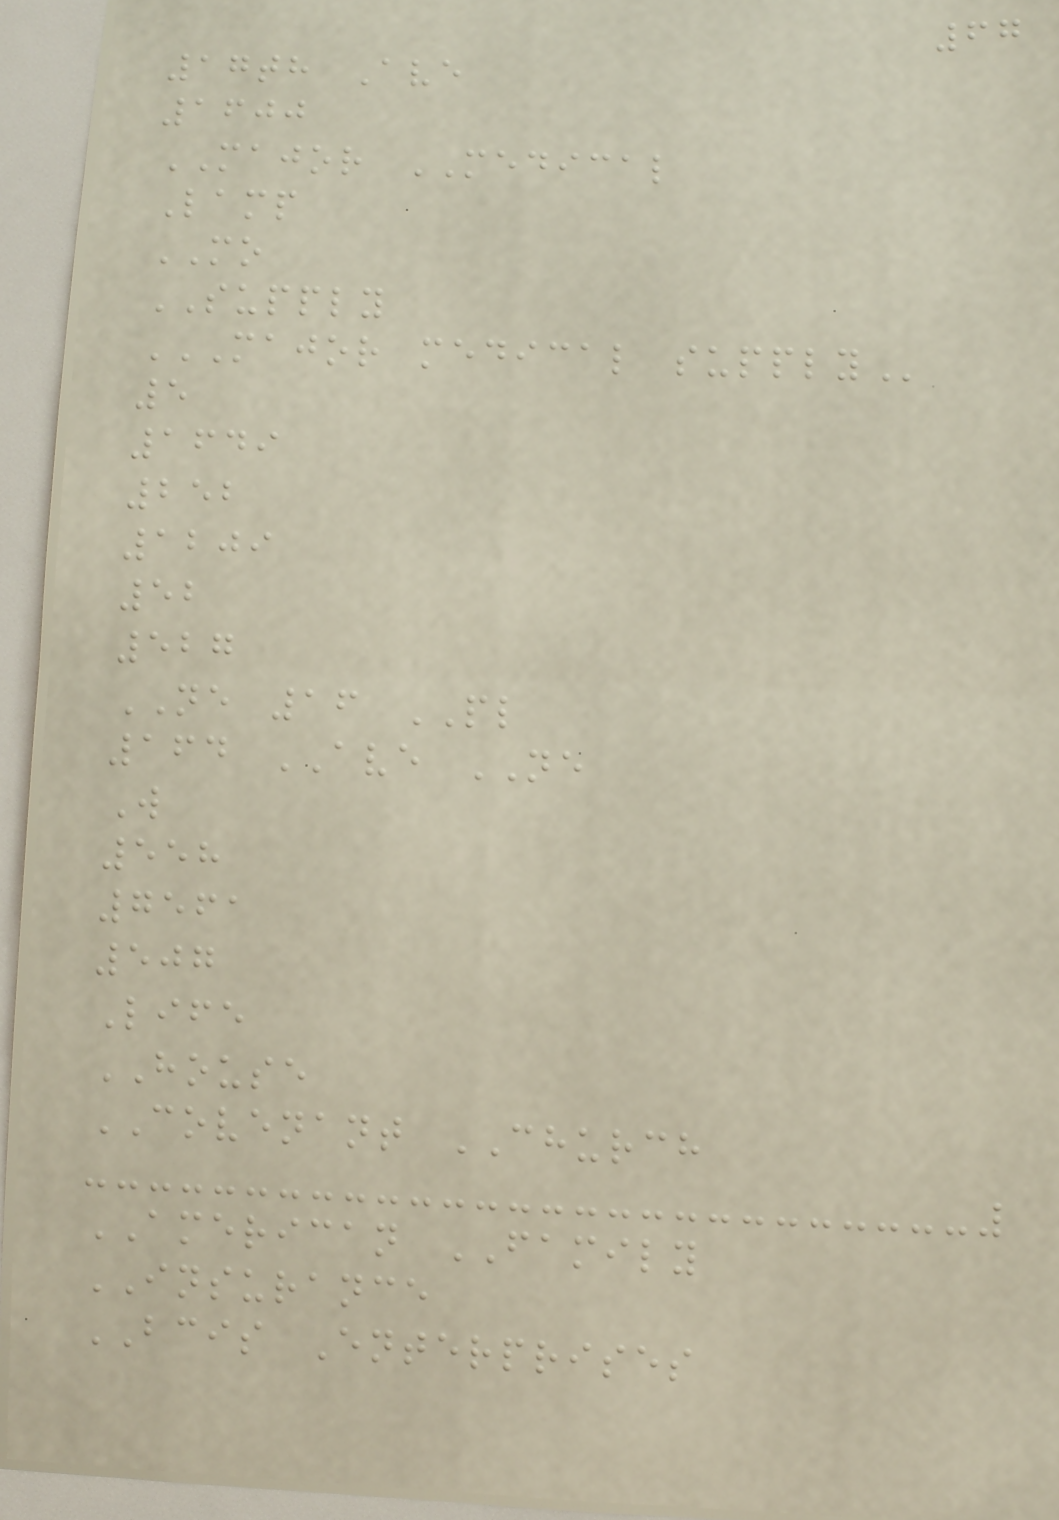67
17th Ave
1600
MAJOR MEDICAL
Lamp
MO
SUPPLY
MAJOR MEDICAL SUPPLY
5
1649
252
1209
52
527
NE 16 PL
164 AVE NE
W
558
7561
507
Life
HOUSE
COVENANT CHURCH
AMERICAN FAMILY
INSURANCE
BCIS Enterprises
